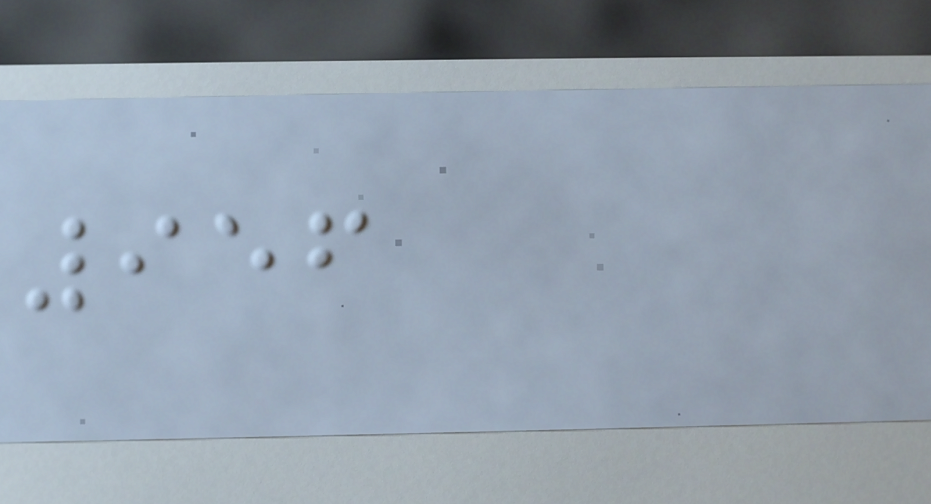956
